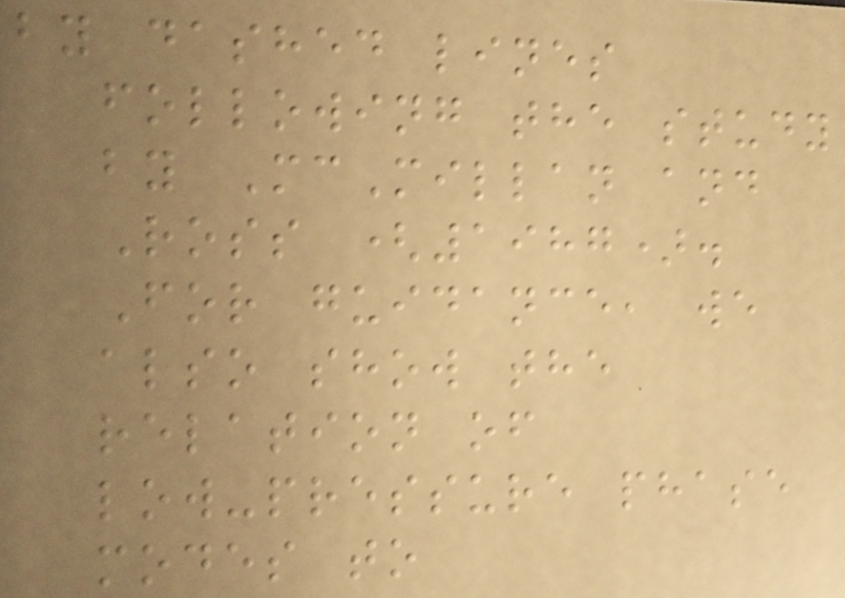by dashed lines
following the study
by McMillan and
Ross (1987).
For guidance, we
also show the
relation of
low-pressure phase
modes to
